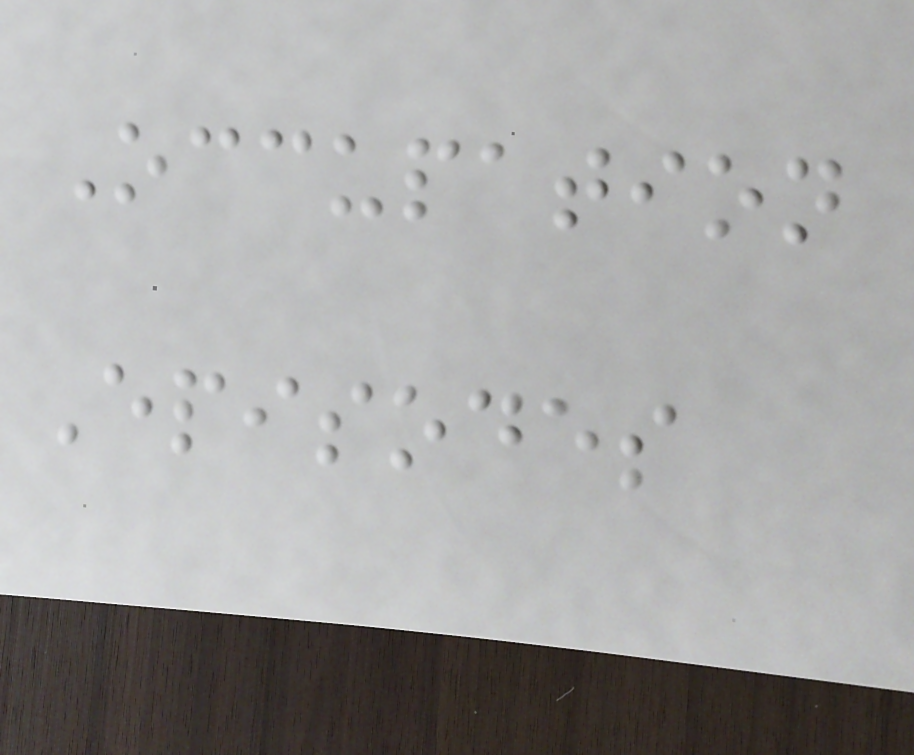Occupation
Episodes
